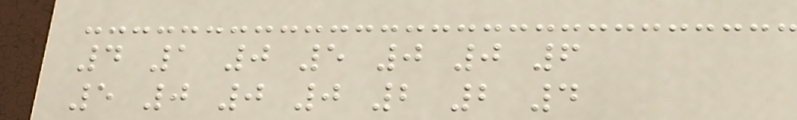4 1 0 5 0 0 6
5 0 0 0 2 2 4
